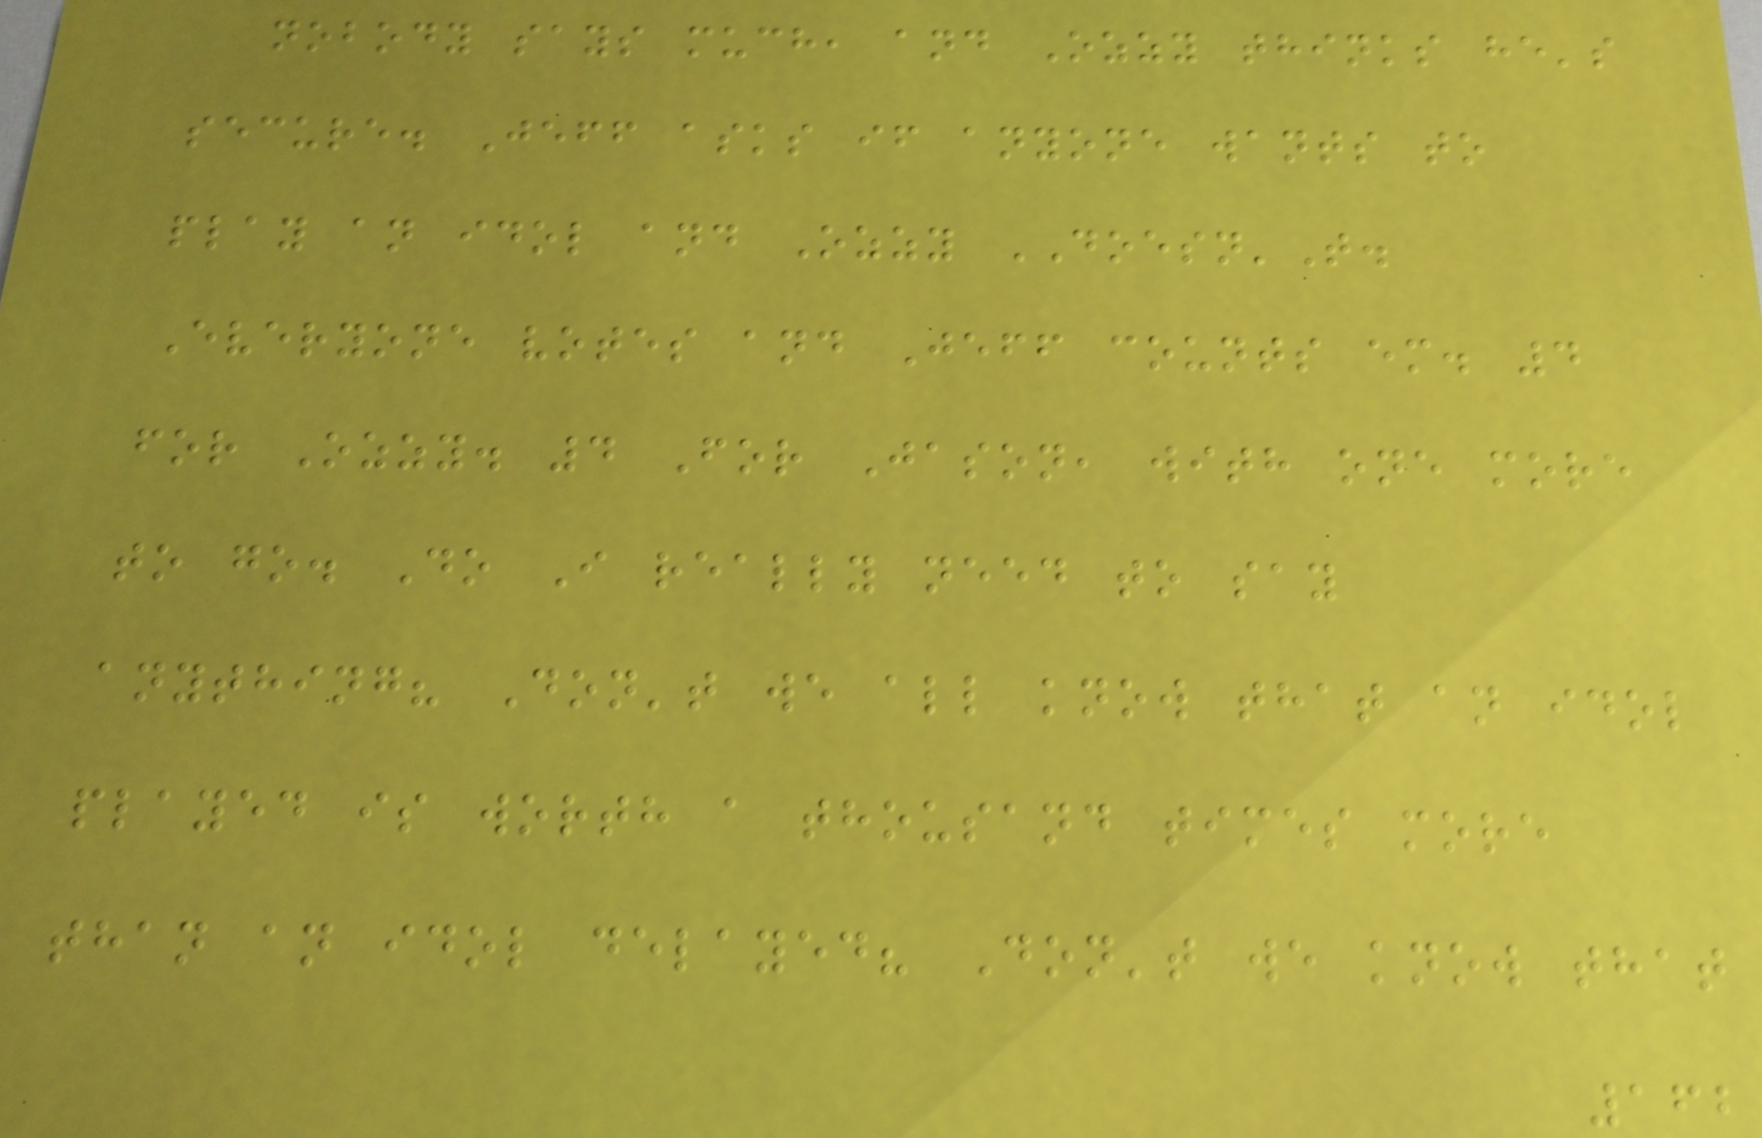nobody says much, and Ozzy thinks he's
secure. Jeff asks if anyone wants to
play an idol and Ozzy DOESN'T.
Everyone votes and Jeff counts em. 4
for Ozzy. 4 For Jason, with one more
to go. Do I really need to say
anything? Don't we all know that an idol
played is worth a thousand times more
than an idol delayed? Don't we know that
162
